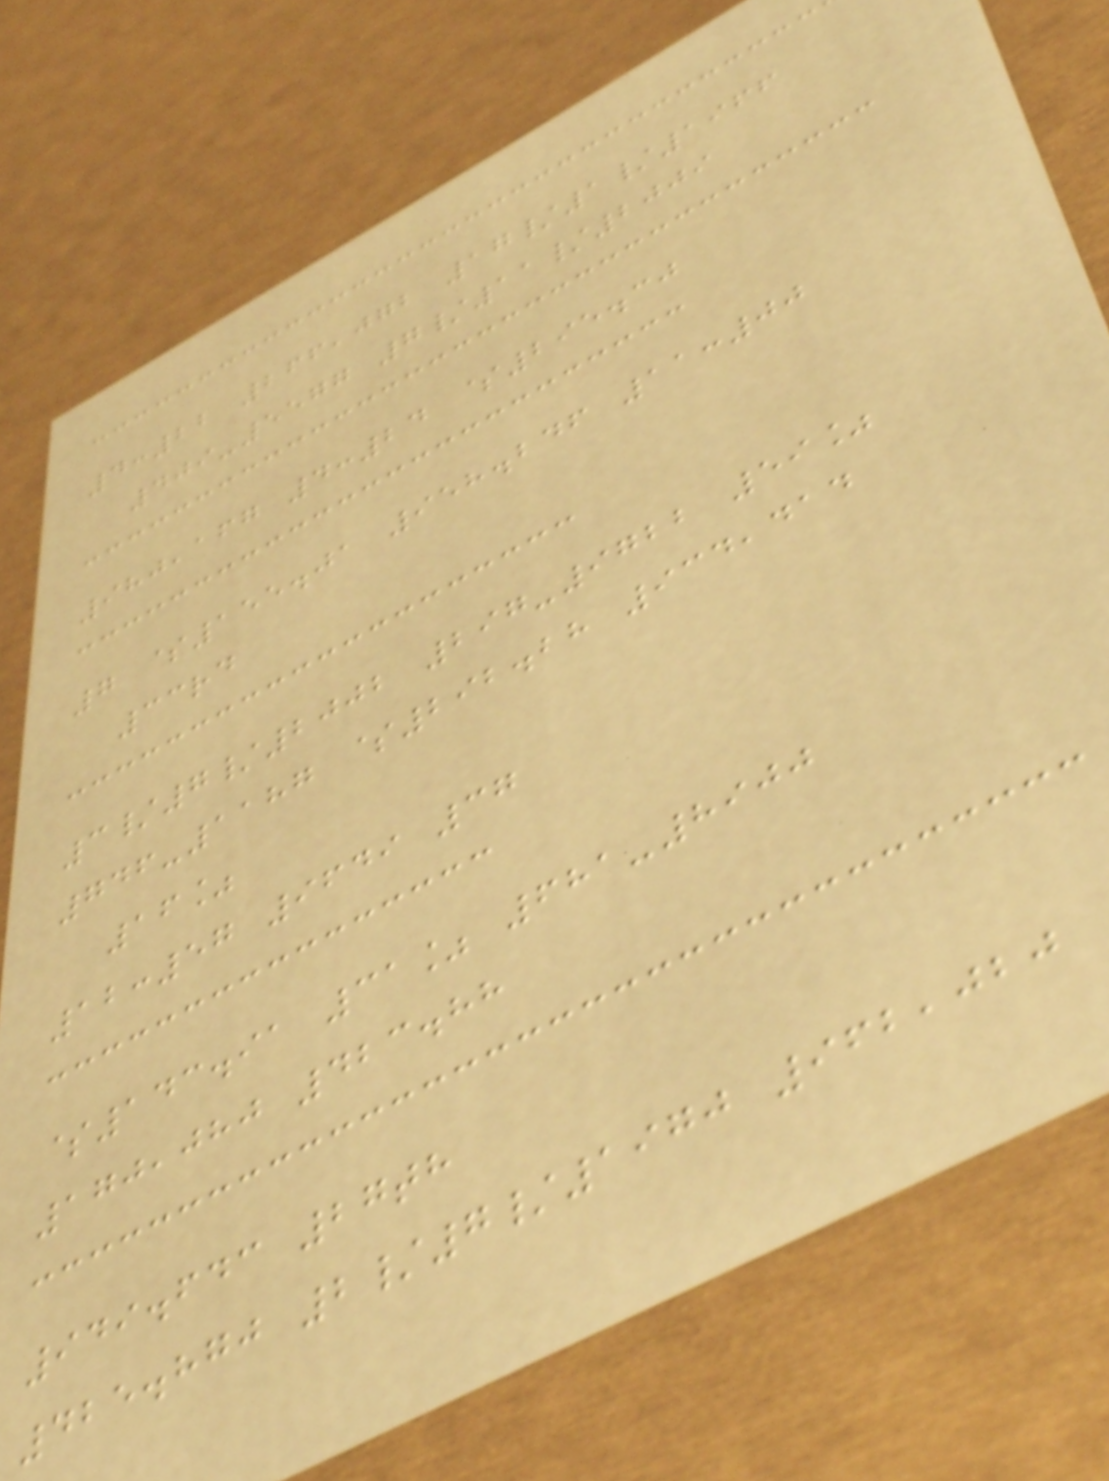4:22 266,072 17/1/1966
409-5577 7/11/2009
980,167 4:24 $295.30
7 $155.01 958.246 11:00
33rd
3/7/2002 297-9722 59%
746-1187 $292.28 934,414
16%
12:57 9649 37
$143.91 31% 681-8900
170,080 423.88
949.643 27th
425.870 2/7/1970 962,020
